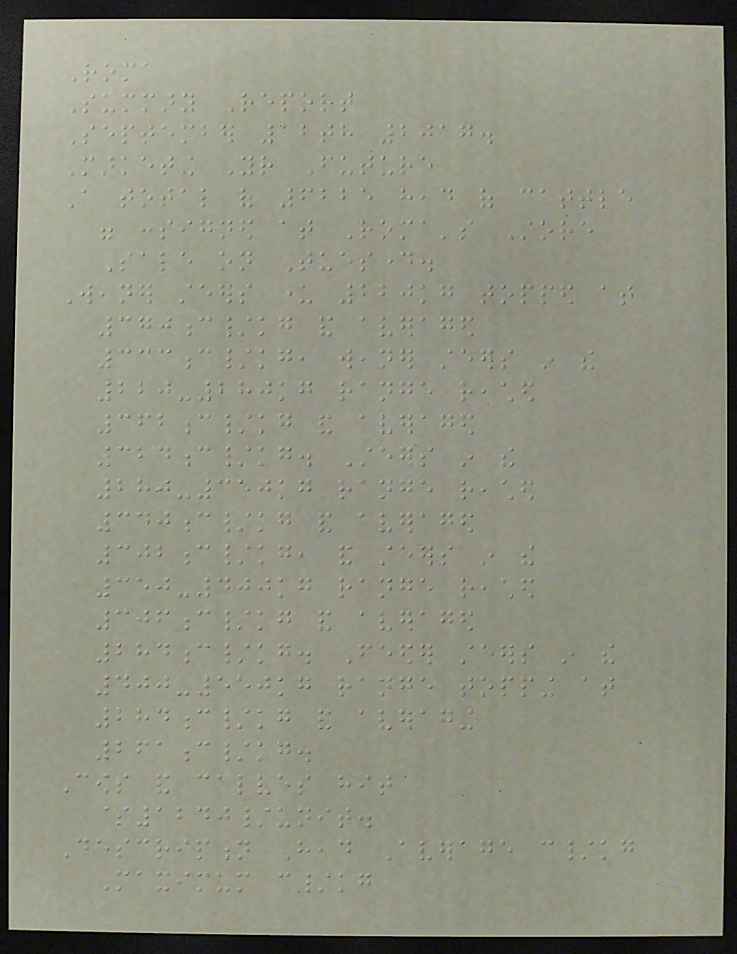Roma
Summary Report
September 12th 2017.
Marketing Your Future
A total of 6225 head of cattle
were consigned at Roma's Store
Sale on Tuesday.
Weaner steers under 220kg topped at
370c/kg and averaged
333c/kg, weaner steers in the
220-280kg range reached
362c/kg and averaged
324c/kg. Steers in the
280-350kg range reached
340c/kg and averaged
302c/kg, and steers in the
350-400kg range reached
306c/kg and averaged
284c/kg. Feeder steers in the
400-550kg range topping at
284c/kg and averaging
261c/kg.
Cows and calves hit
$1240/unit.
Description Head Average c/kg
Maximum c/kg
